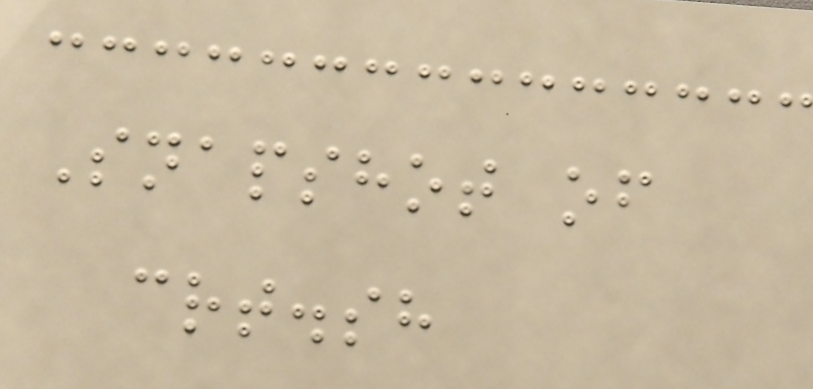Snapshot of
crt.sh
